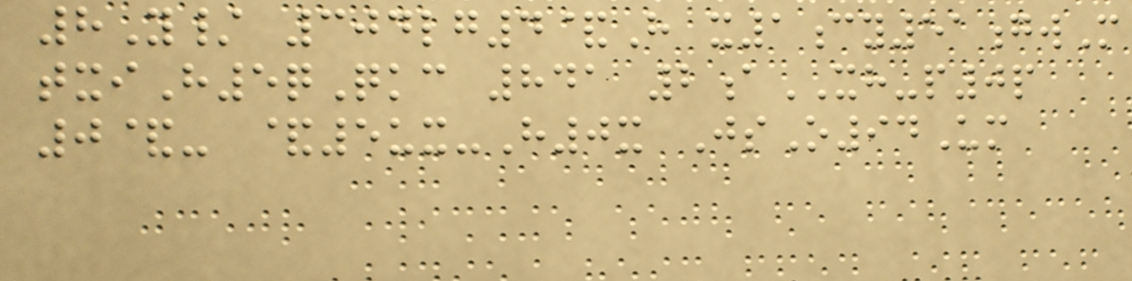8Y/ 304lg4&H x1cy51gwM
txiH5qQkc 841 2aXH-p0p
0&- &5ux-H0x JsO94Um
